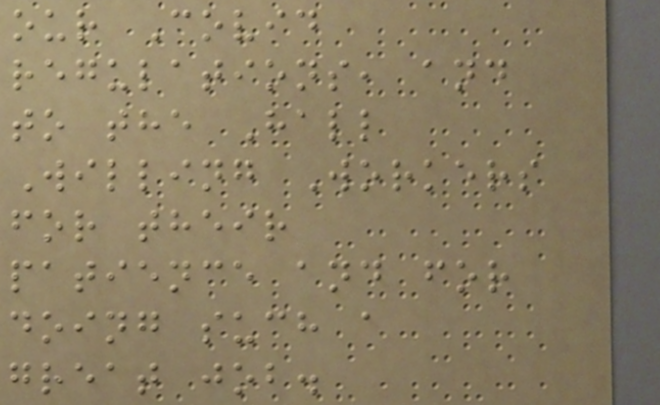our Covid
regulations, and
to the Hall
Willing Workers
for their
patience and for
doing such a
great job.
